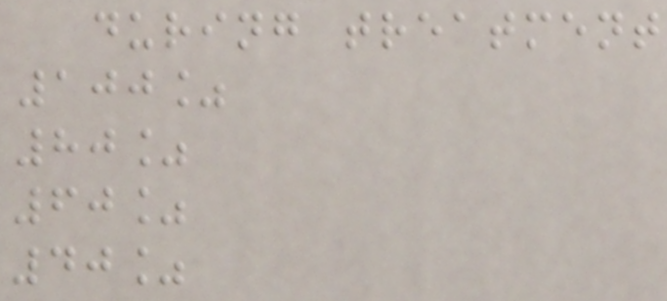during treatment
100%
80%
60%
40%
